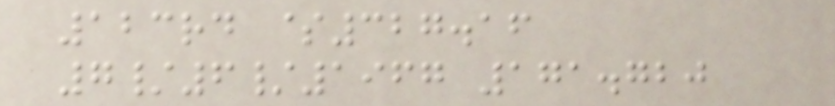123rd $327.16
7/6/1967 171.720
